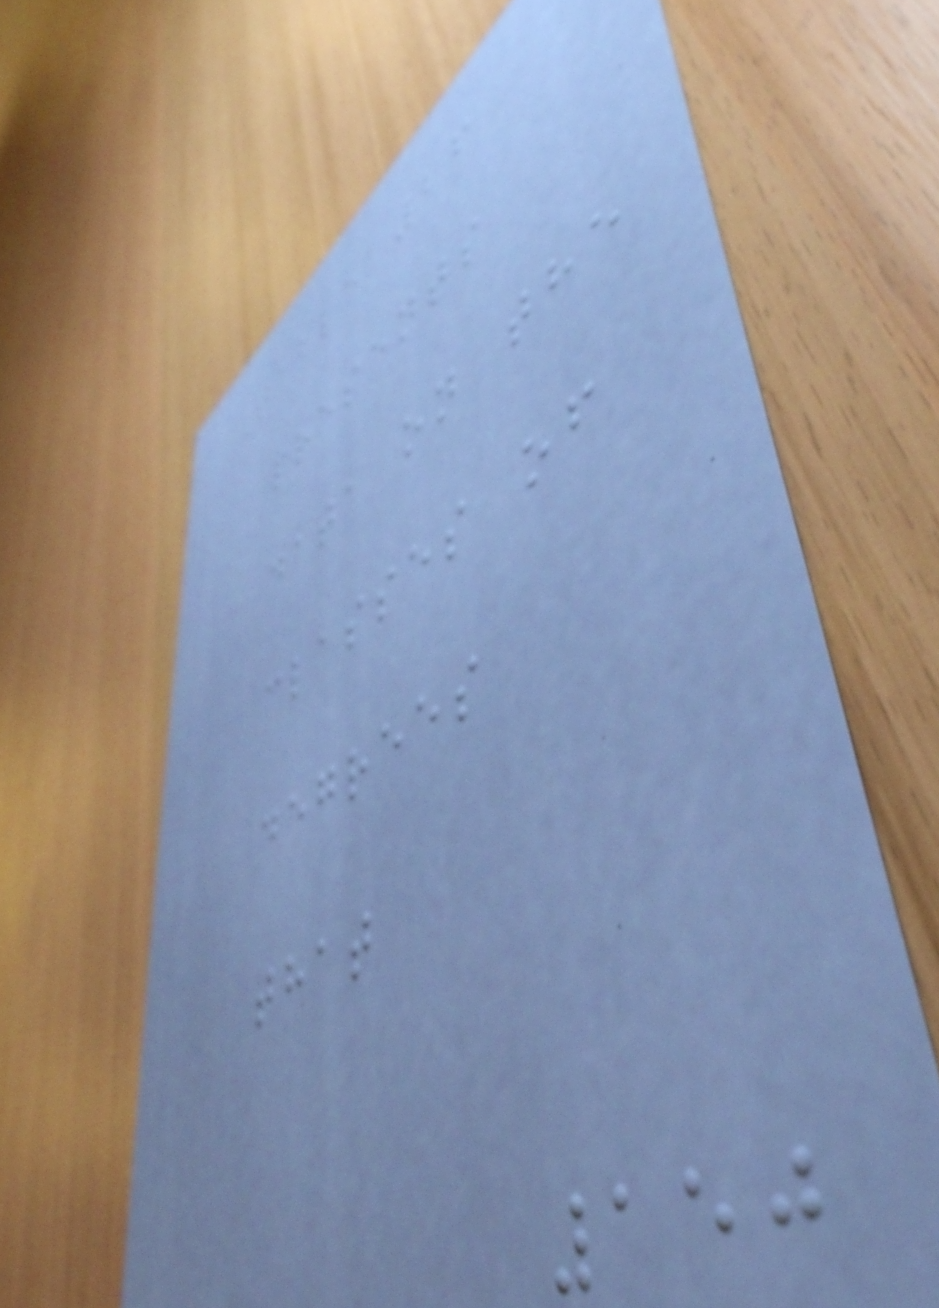Table 26
presents
data on the
classes of
degrees
that
150
